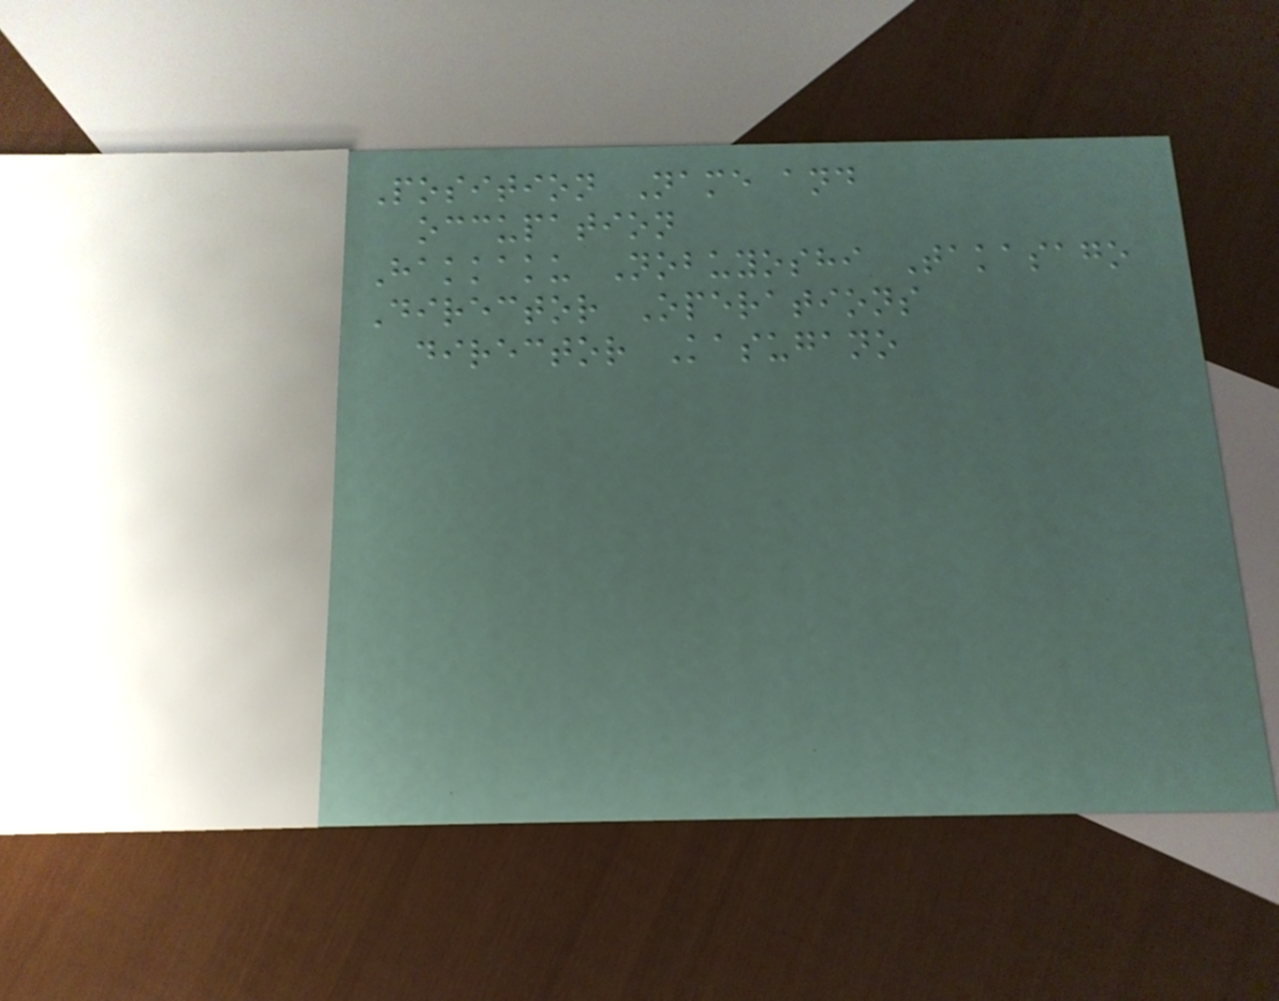Position Name and
occupation
Hakkaku Nobuyoshi Takasago
Director Operations
director Kasugano
